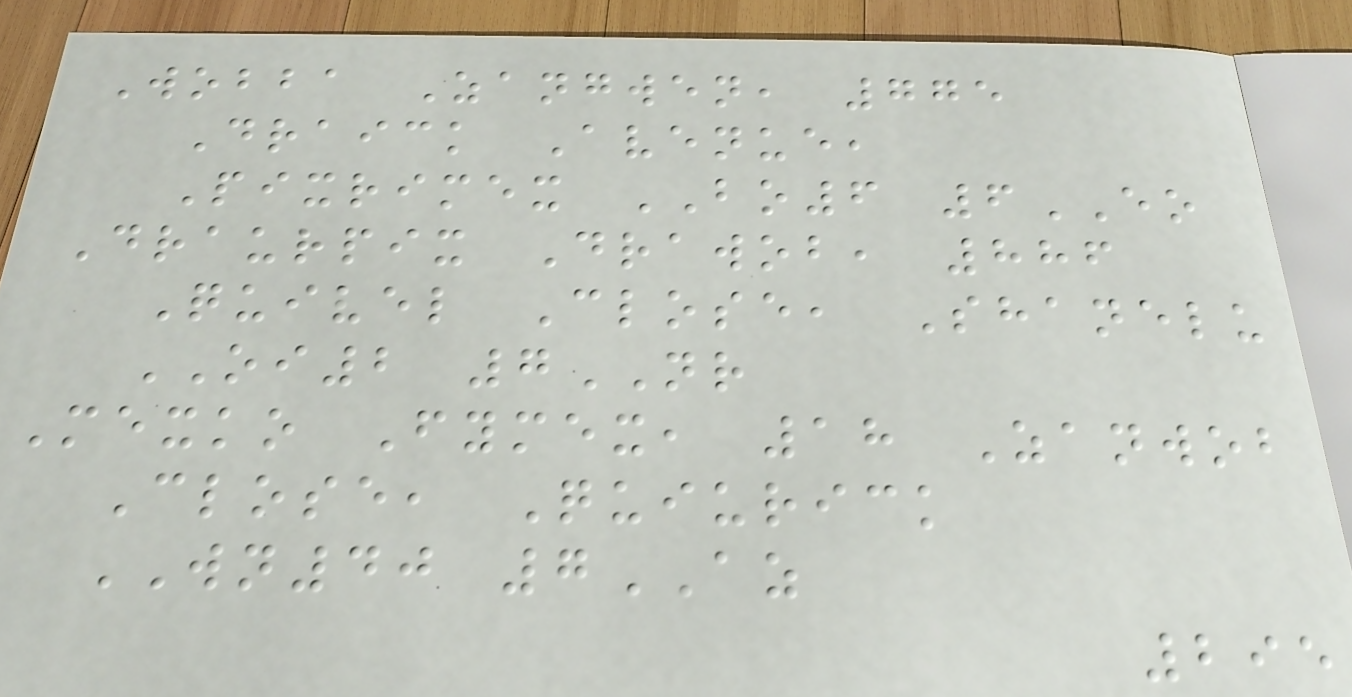Wobba Zangwen, 775
Draick Avenue,
Pixrimex BO6 6EO
Draurpix Drawob, 886
Quivel Close, Shanelu
OI2 7NR
Mexko Fymex, 18 Zanwob
Close, Quiurick
WN40 7AZ
295
